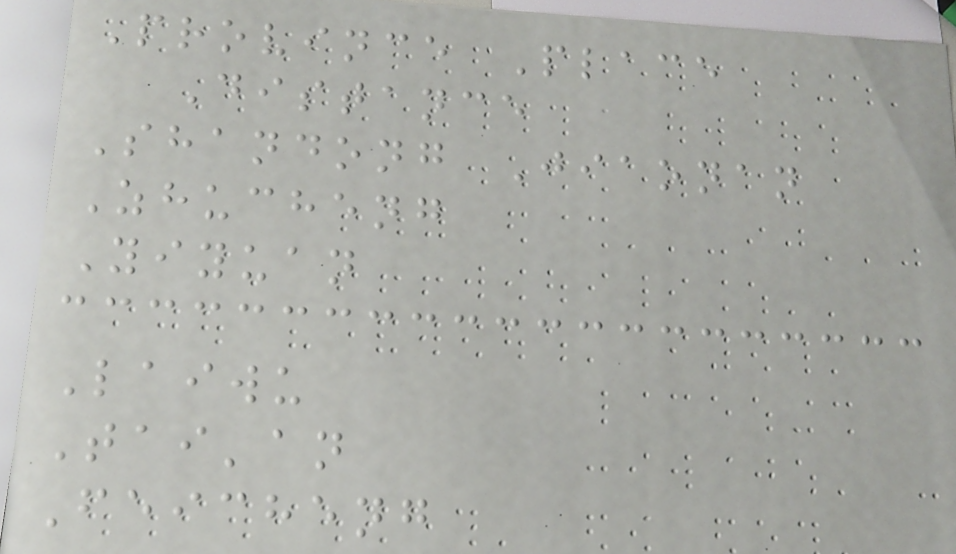Province Place
Distance
Shandong Jiaonan
Zhucheng
Yiyuan
Laiwu
Tai'an
Feicheng
